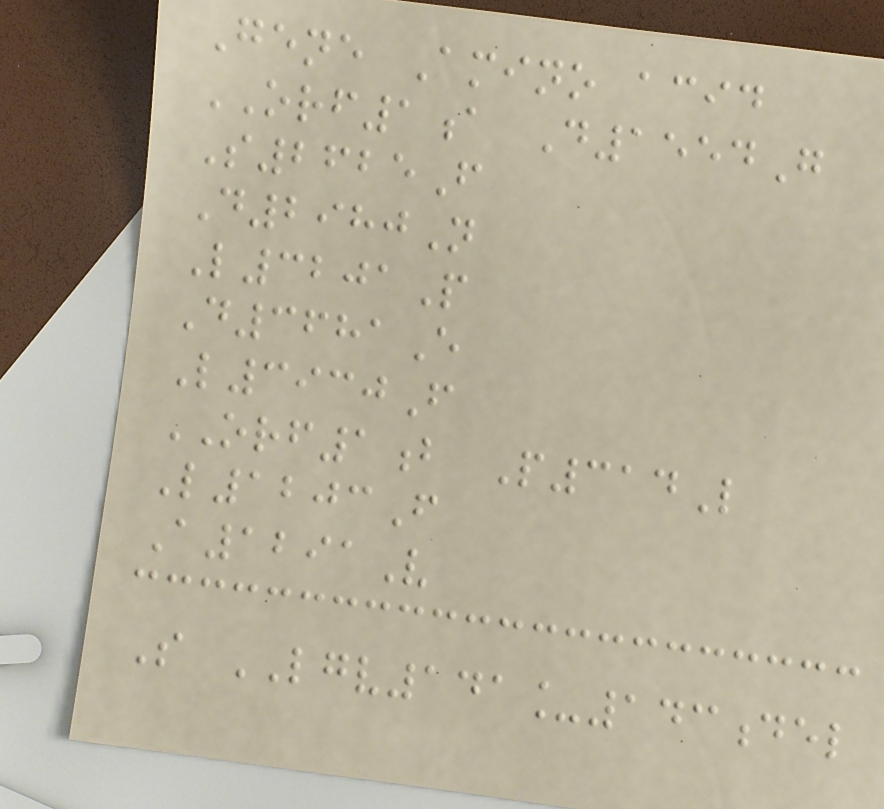Gene Amino acid
ORF1a D1554G
S2625F
D2980N
L3201P
D3681E
L3930F
ORF1b P314L
L1203F
A1291V
S LGV141_143del
